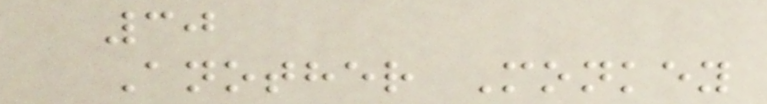30
Another Monkey
